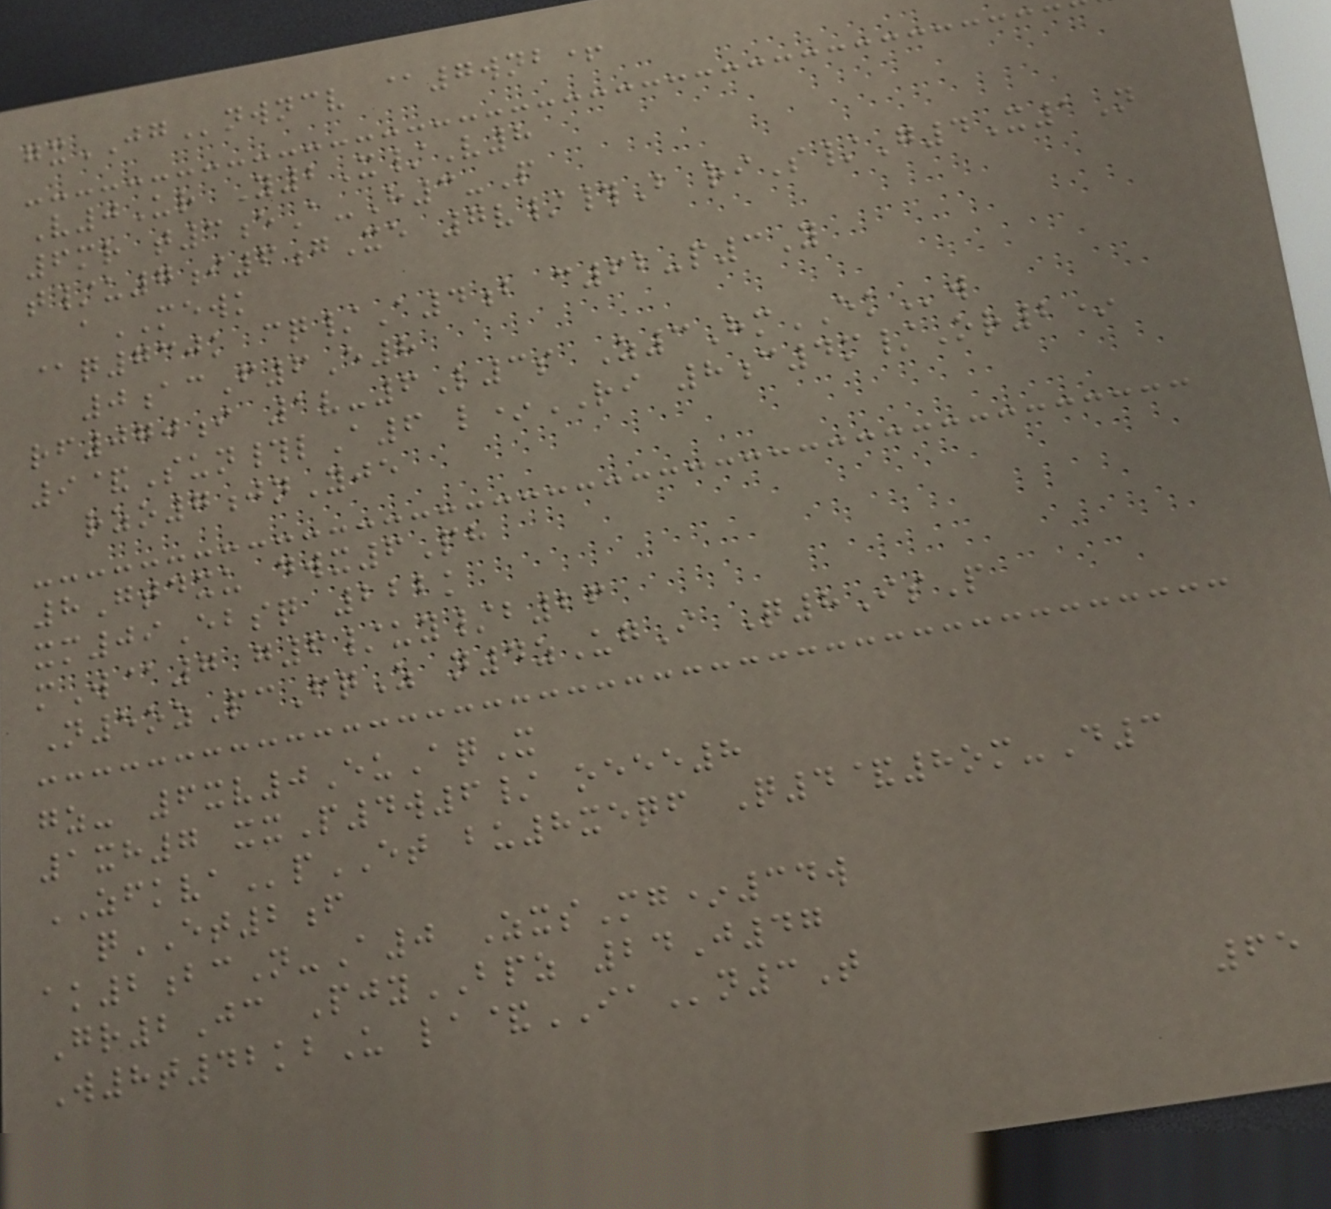gxJGnwncv @7wnb+
V0Ur Y2X/V8
6mr t3eA-H3-P
t/u7i6gXe 7v/#B riS/G4X1N
aMEWK
@q730k cq/A4b c62-p3Y
0acF6E8
rf070i 1v-6L3s Z3HmEKw
9&Sun#lA6 l*RI 8c4m/Or2*
rzo7jnYje
8Gtdxu dwx6Ph
xm09Ebsq 222k
mW@7 g6/uy/b26
N5ozPcFqZ n4zUgI Q8IsP
gz- 6xv0EuAqX
1xh7 xxP4w6/ oeee8
ZFKVApET bu8xeqf Q4&8om-D3
qET2f
ak2bcN-A0 ZxsMg*34w
Gr2Jc PjyBPZ 24J47
W8t42kbU la&IAn3T
65
